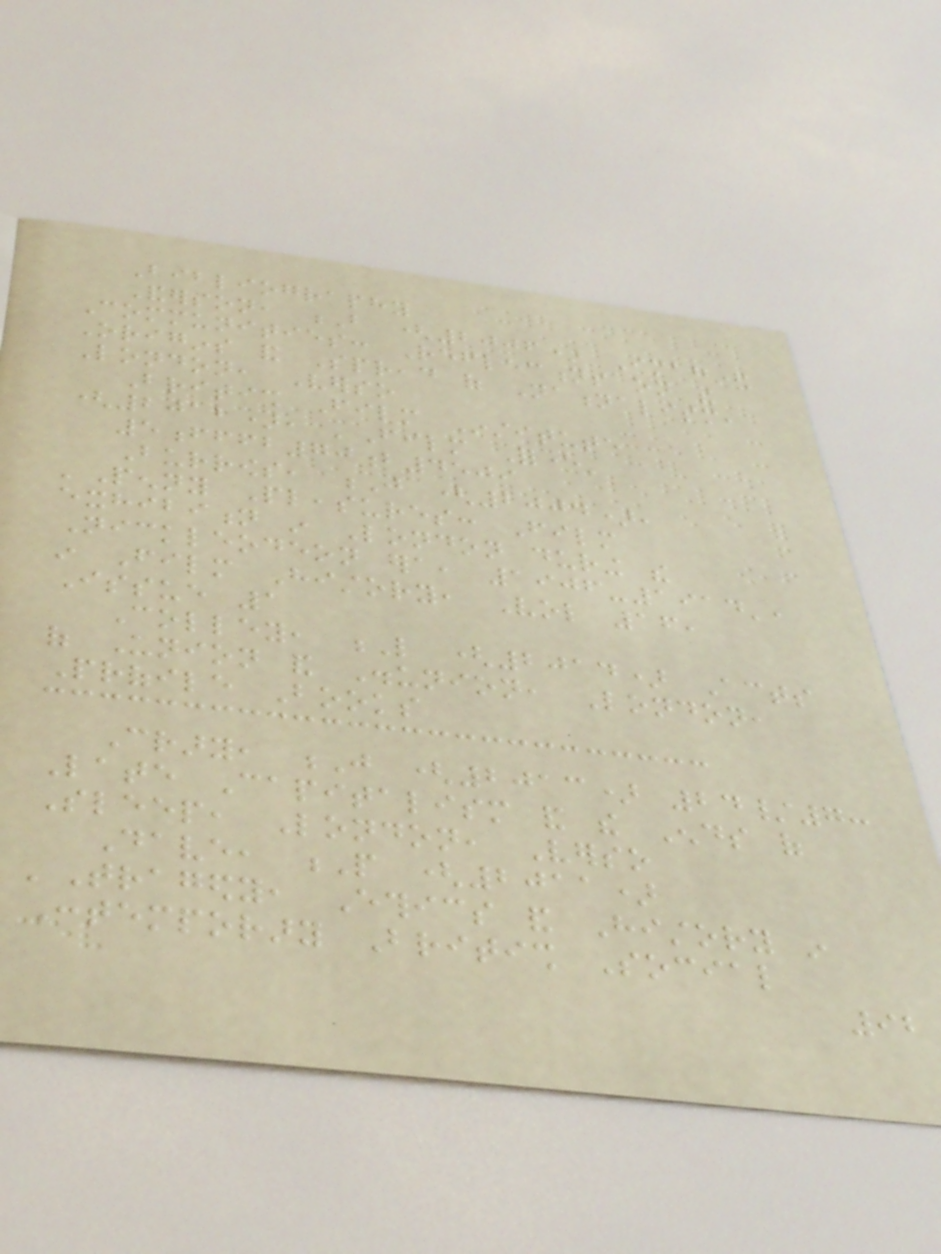Bibliography
Anderson, B (2006) Imagined
Communities: Reflections on the
Origins and Spread of Nationalism,
London, Verso
British Film Institute
(2012), 'Film Forever'
5fffb70b4509
Burrows, J (2004),
'Penny Pleasures: Film
exhibition in London during the
Nickleodeon era, 1906-1914',
in Film History, Vol 16,
Issue 1
Colley, L (2014) Acts
of Union and Disunion, London,
Profile Books
Crary, J (2013) 24/7:
Late Capitalism and the Ends of
Sleep, London, Verso
Dave, P (2011)
'Tragedy, Ethics and History in
Contemporary British Social
92
